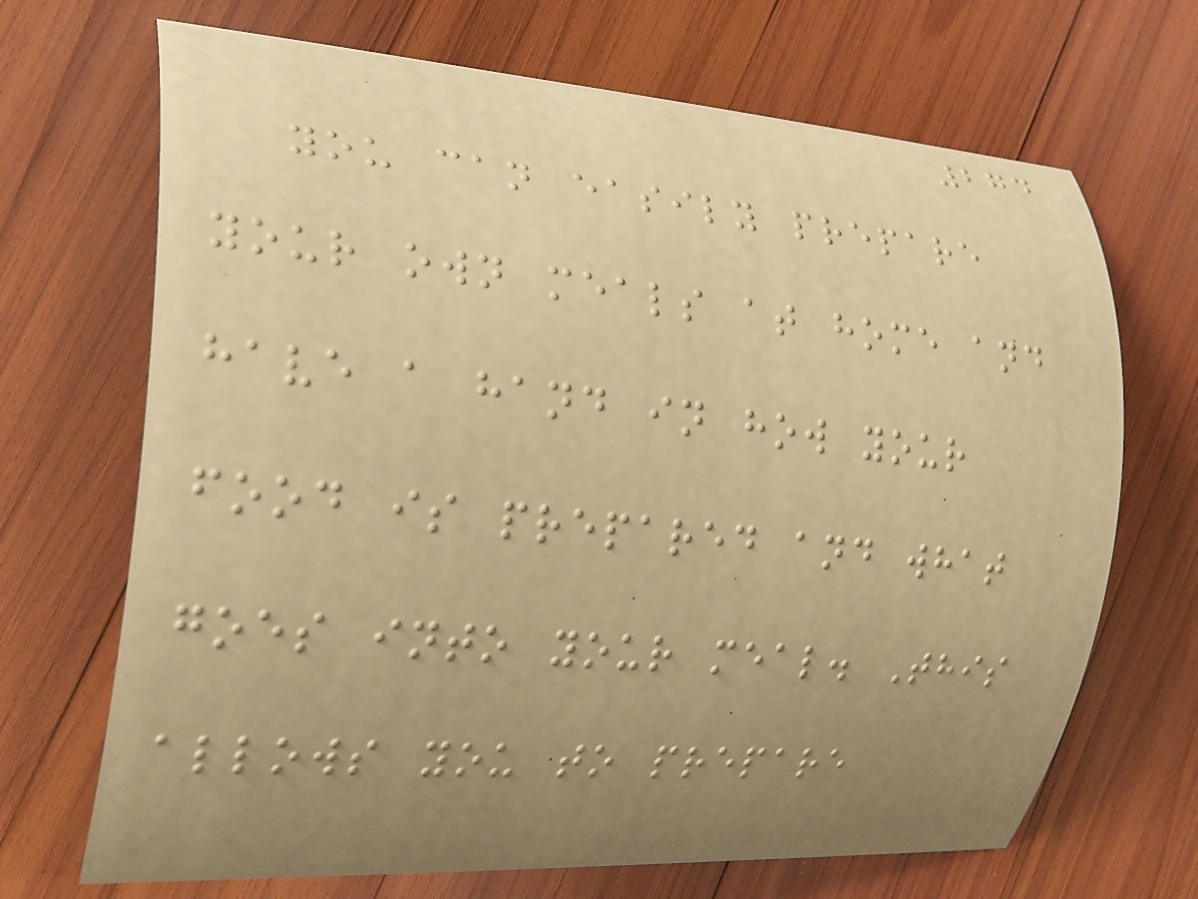274
you can easily prepare
your own meals at home and
have a hand in how your
food is prepared and what
goes into your meal. This
allows you to prepare
